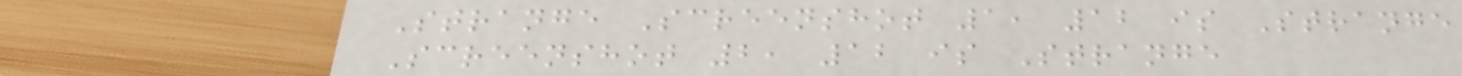Strange Screenshot 1, 12 is Strange
Screenshot 2, 12 is Strange
